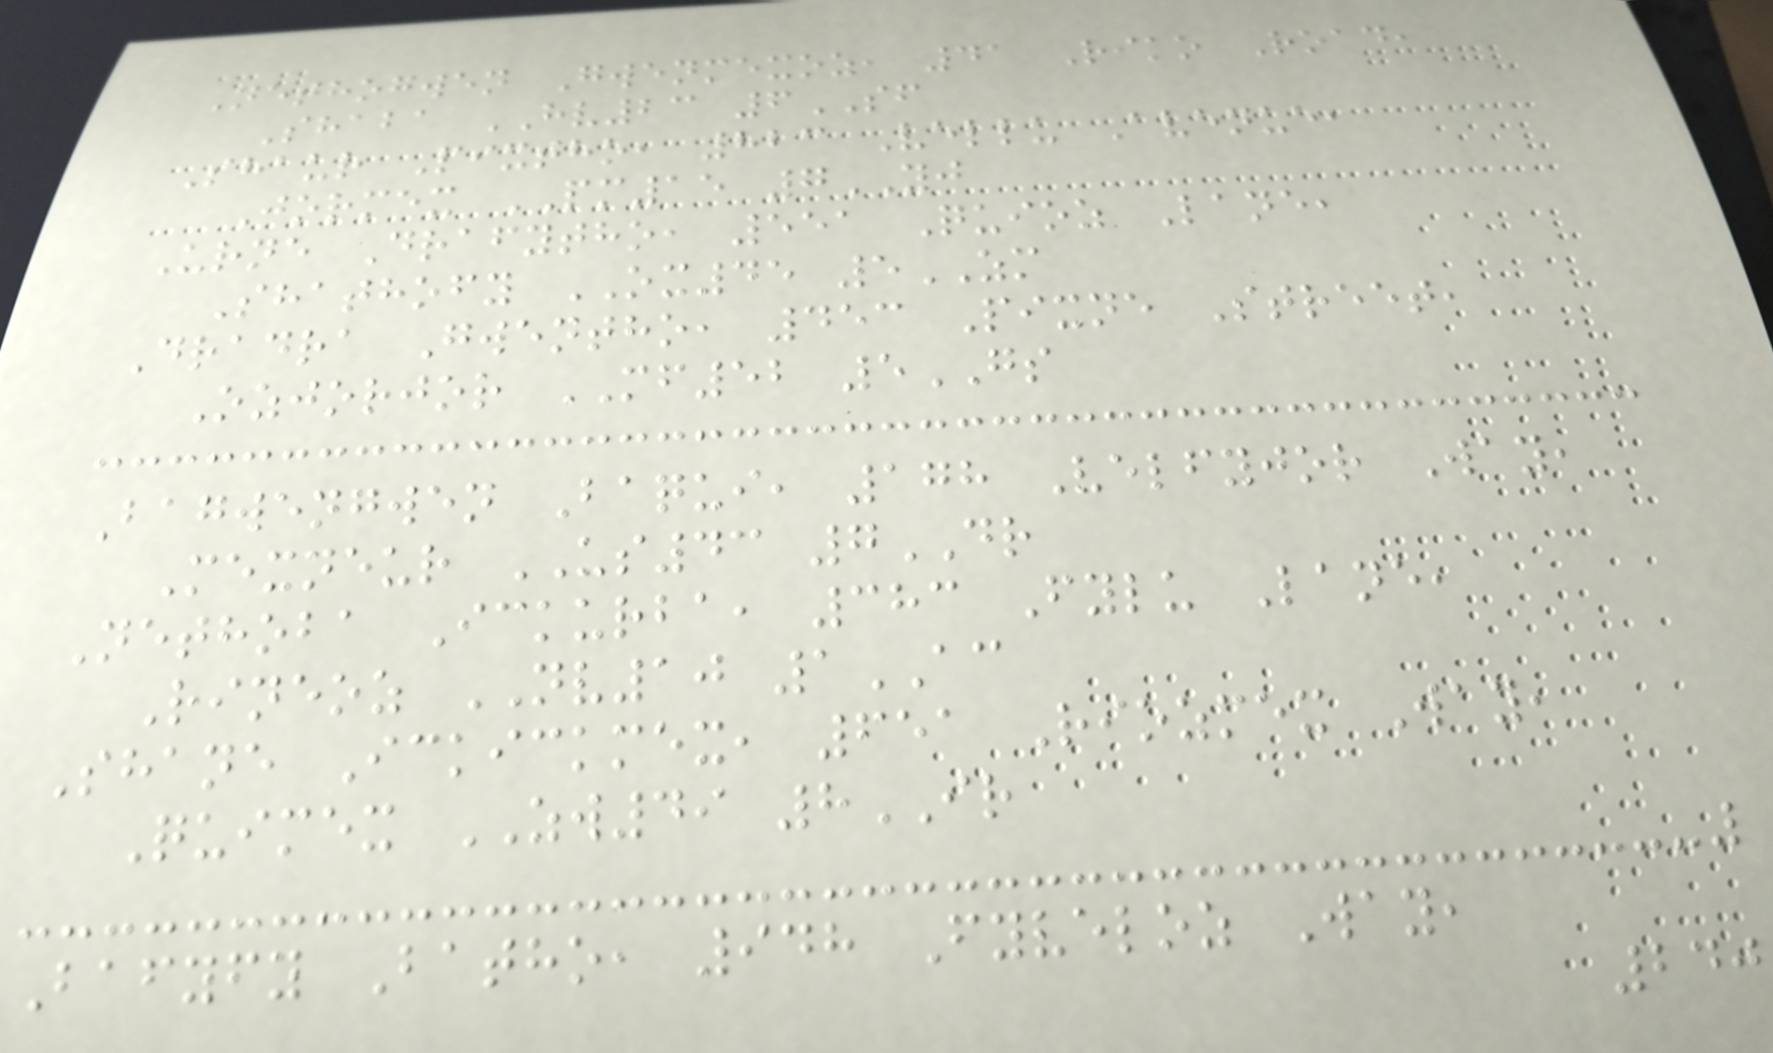Nethogwen Gwenmexoz, 41 Riko Road,
Shaba HV23 6SF
Shaur Pixtho, 823 Vellu Avenue,
Jormex PM15 7YJ
Urne Drafytho, 551 Quioz Lane,
Shathofy OX45 5ZM
Dradra Gwentho, 453 Pixne Street,
Ozjorjor MF52 5GS
Bagwengwen Baqui, 178 Velfyjor Way,
Mexneur US43 7DR
Nethoba Ickurba, 383 Fylu Lane,
Rineoz NV10 1AC
Shane Ickickmex, 651 Riozmex Way,
Quimex ZW49 8IR
Bafyfy Batho, 948 Fyveloz Way,
240
